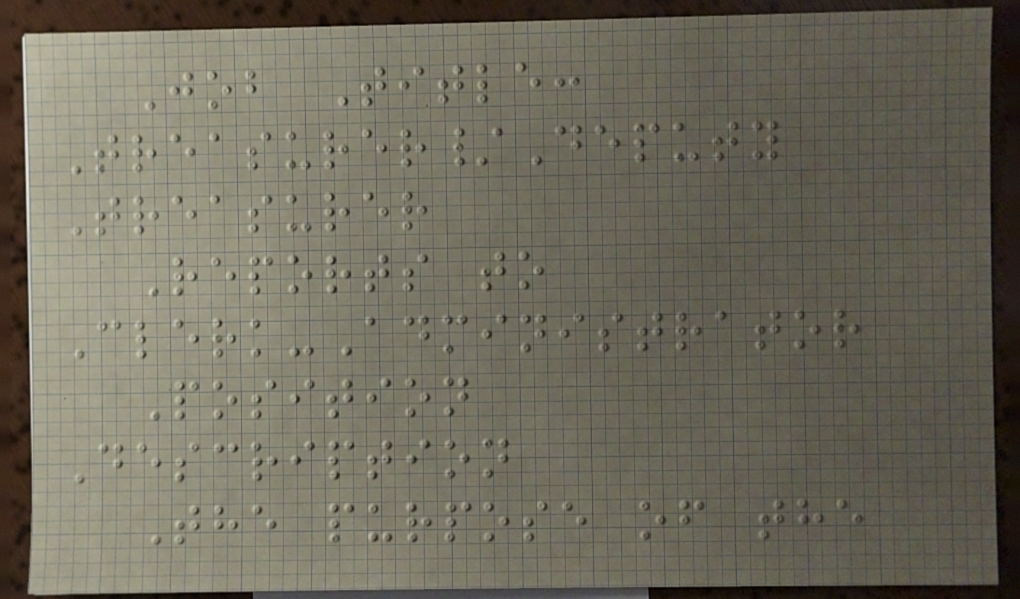Job Title:
Treasurer/Deputy
Treasurer
Reports to
Clerk-Administrator
Position
Description
The purpose of the
